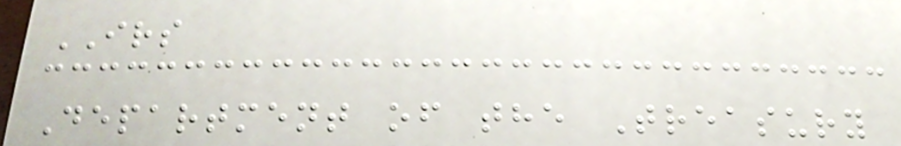IRS
Department of the Treasury
